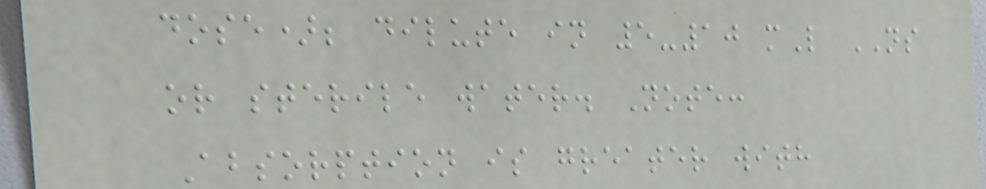dose); dilute in 5-10 mL NS
or sterile water. Note:
Absorption is greater with
